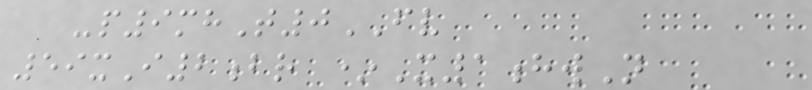-p9mhT0FV
59xI2br *X1hwN
